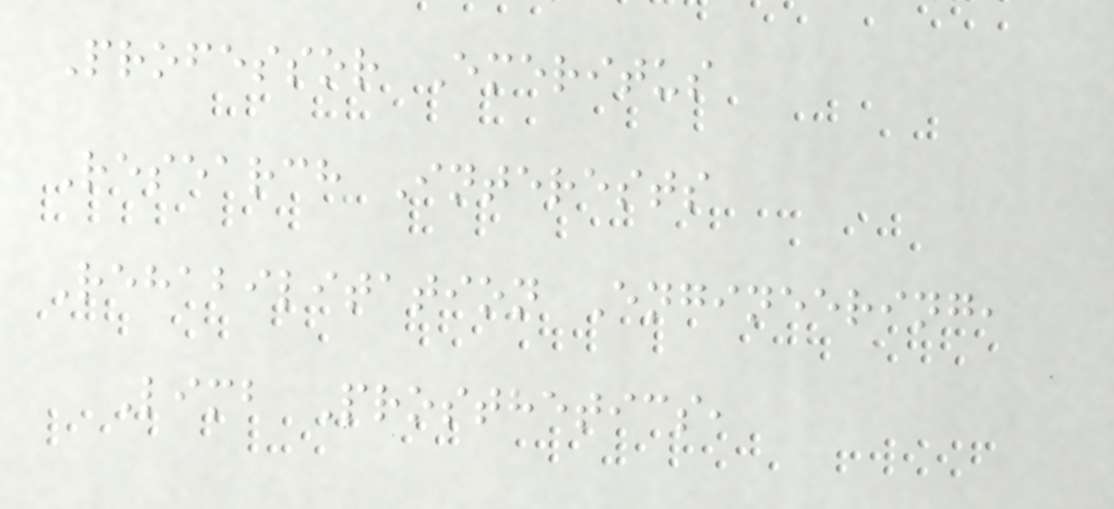Professor Emeritus
Research Interests
Rehabilitation Engineering,
Limb Prosthetics,
